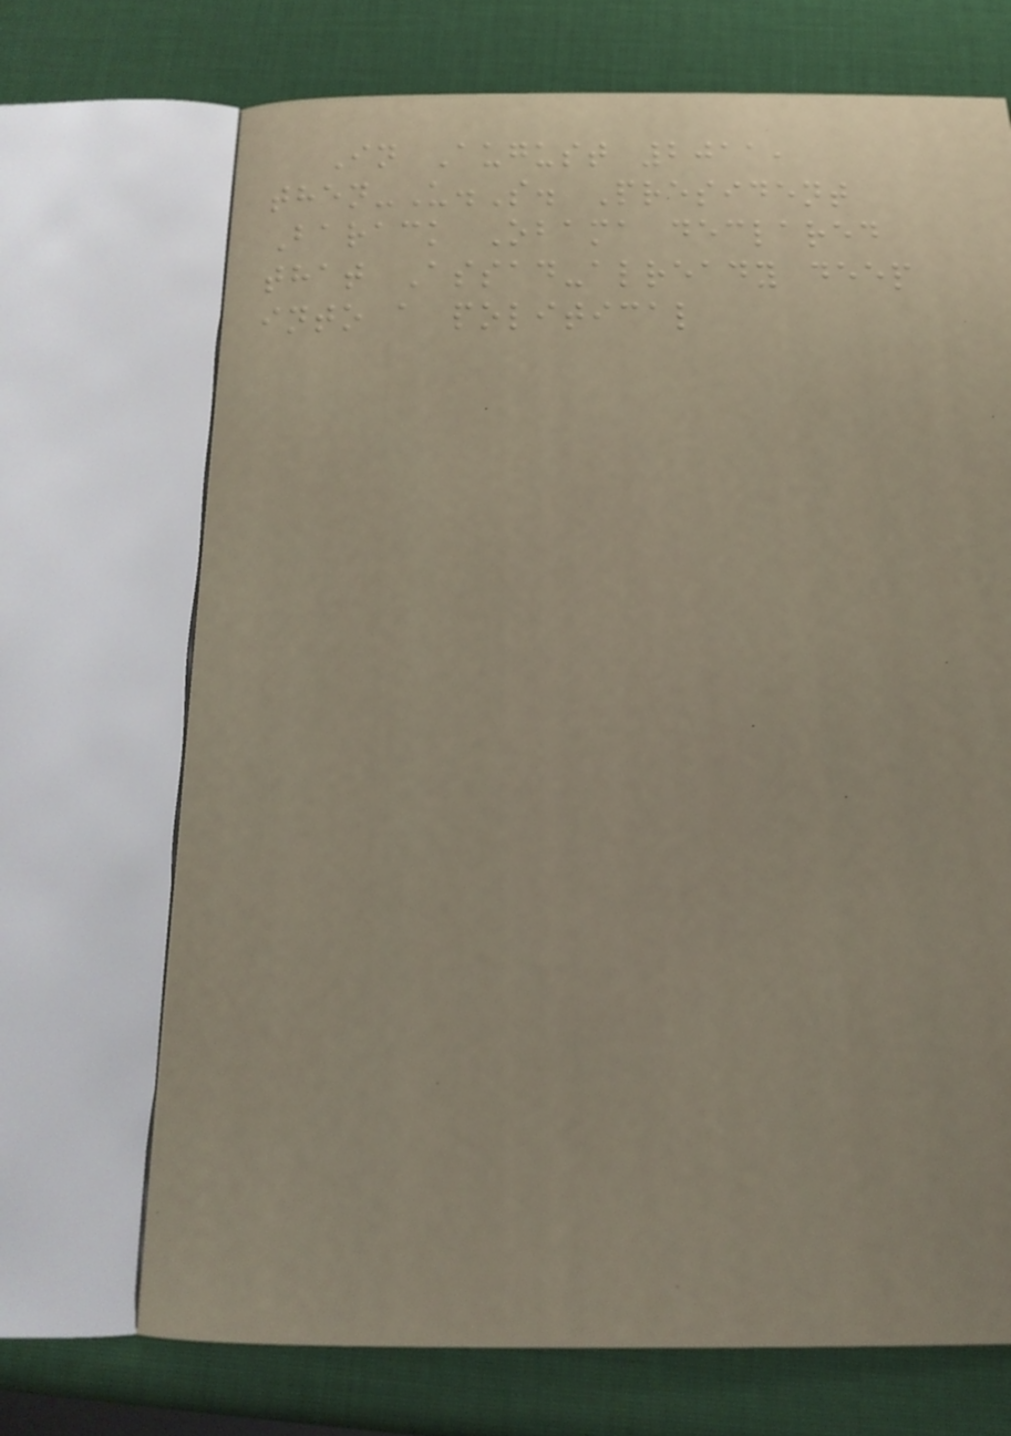In August 2011,
then-U.S. President
Barack Obama declared
that Assad-already deep
into a political
